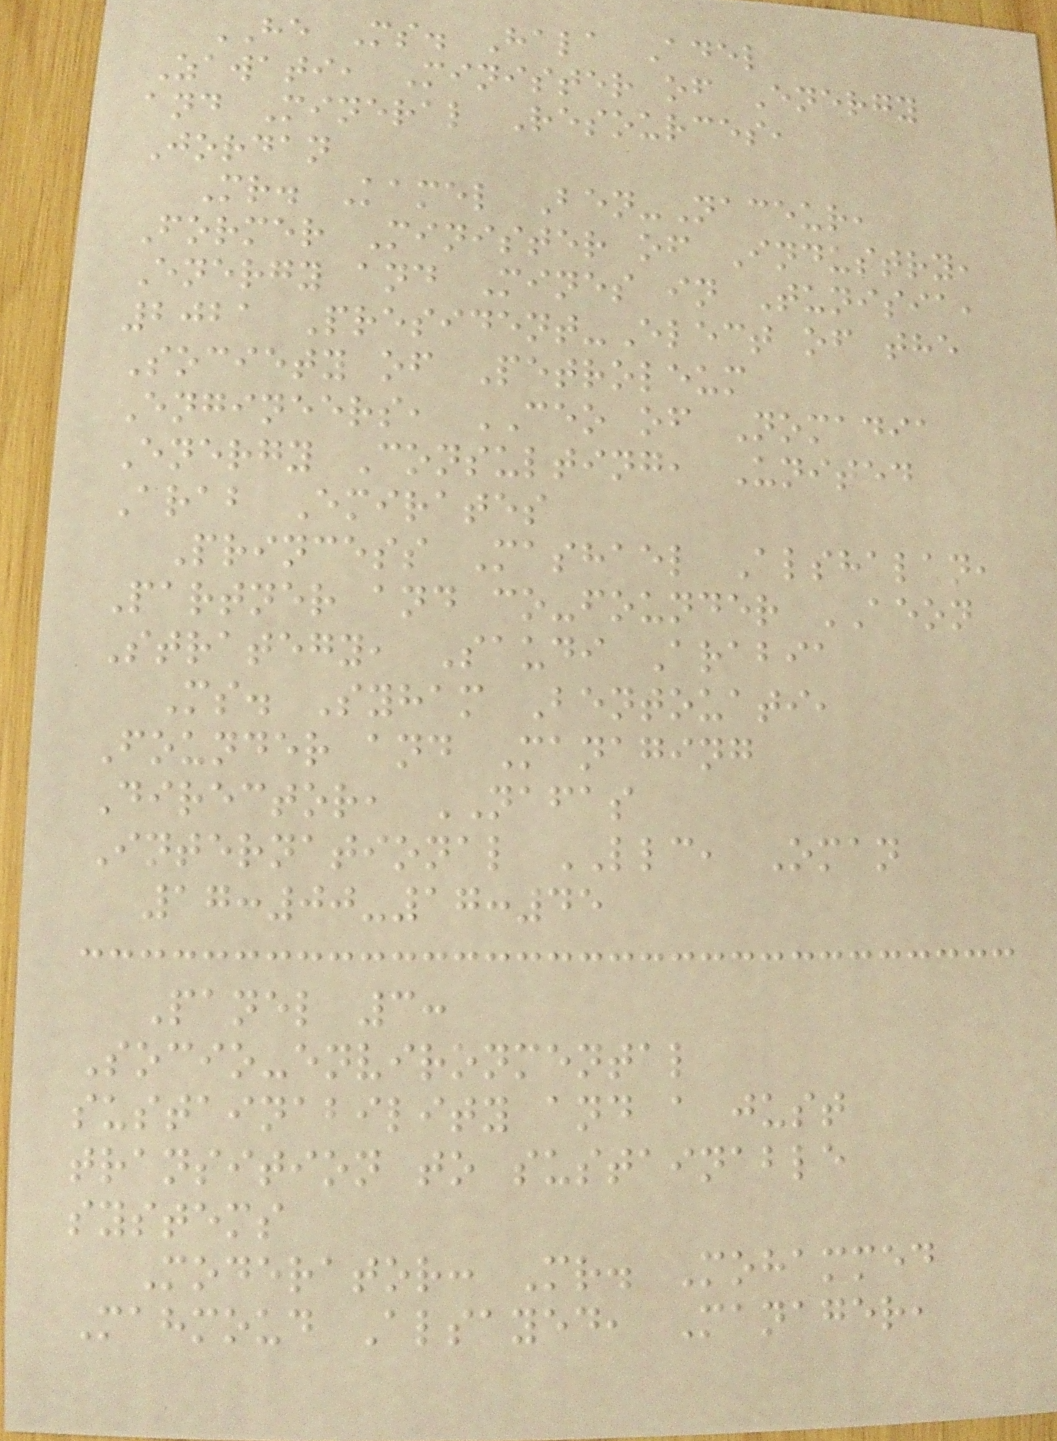HE Ms. Hala Adel
Zawati, Minister of Energy
and Mineral Resources,
Jordan
Mr. Kamel Ben-Naceur,
Former Minister of Industry,
Energy and Mines in Tunisia,
2021 President-Elect of the
Society of Petroleum
Engineers, CEO of Nomadia
Energy Consulting, United
Arab Emirates
Princess Mashael Alshalan,
Partner and co-founder AEON
Strategy, Saudi Arabia
Ms. Syham Bentouati,
Founder and Managing
Director, NAFAS
International LLC, Oman
17:00-17:45
Panel 3:
Socio-environmental
sustainability and a just
transition to sustainable
systems
Moderator: Mr. Mohammed
Mahmoud Alsayed, Manager,
